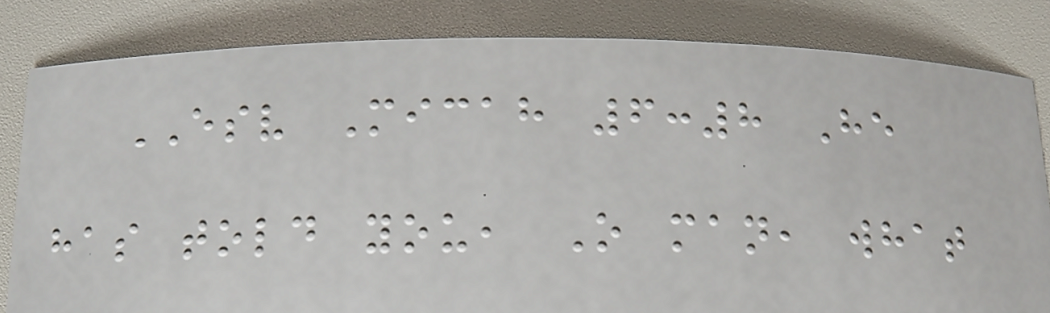ESV Micah 6:8 He
has told you, O man, what
